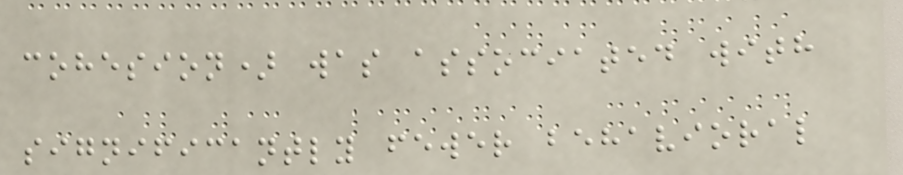cohesion) was associated with
significantly fewer behavioral
